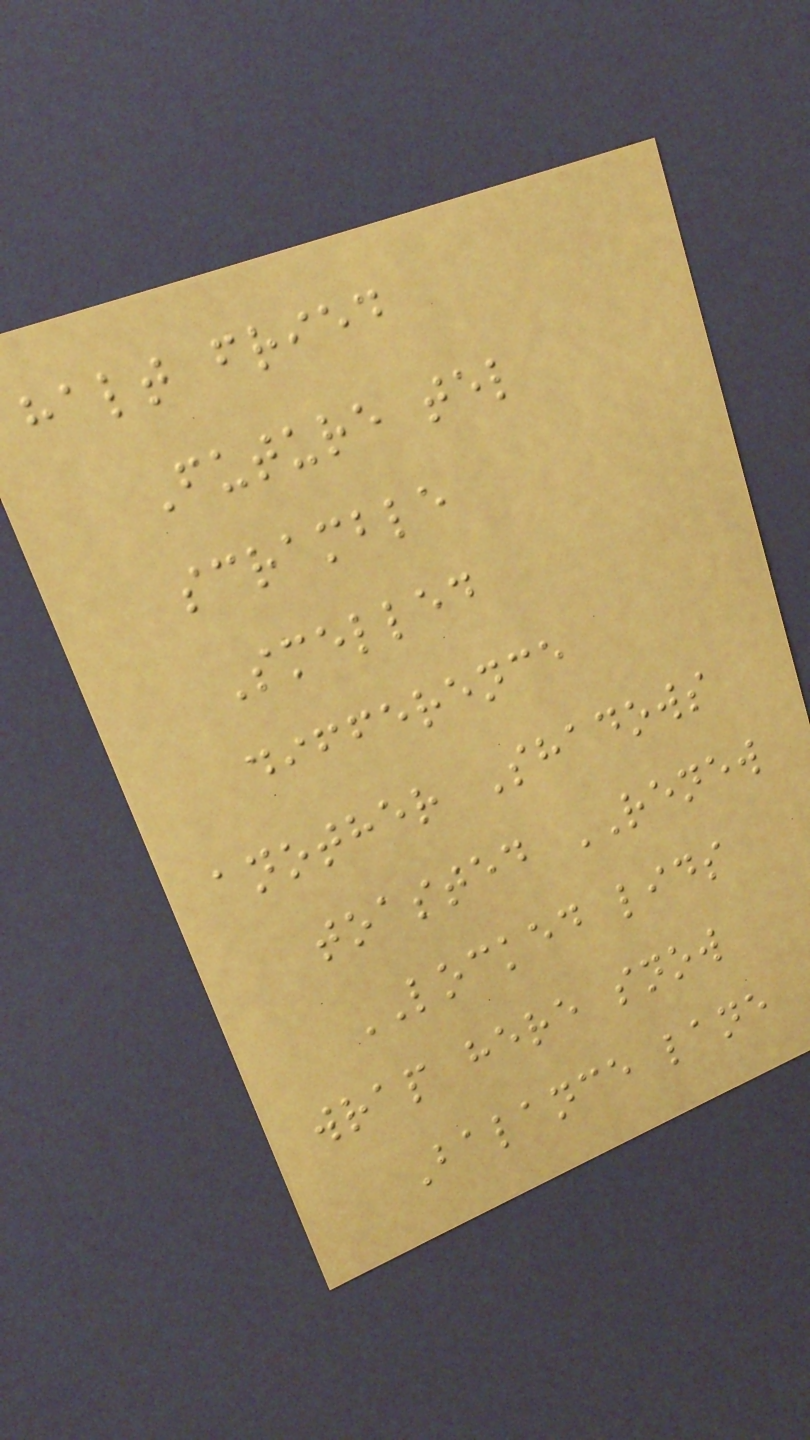halt fried
Future tel
scramble
Smelled
difference
another Shadows
toasted RENEW
LOCKED lids
wrap here snow
Balance lane
